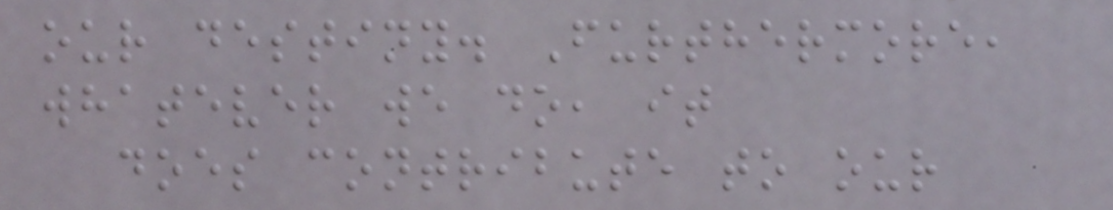our destiny. Furthermore,
whatever we do, it
does contribute to our
